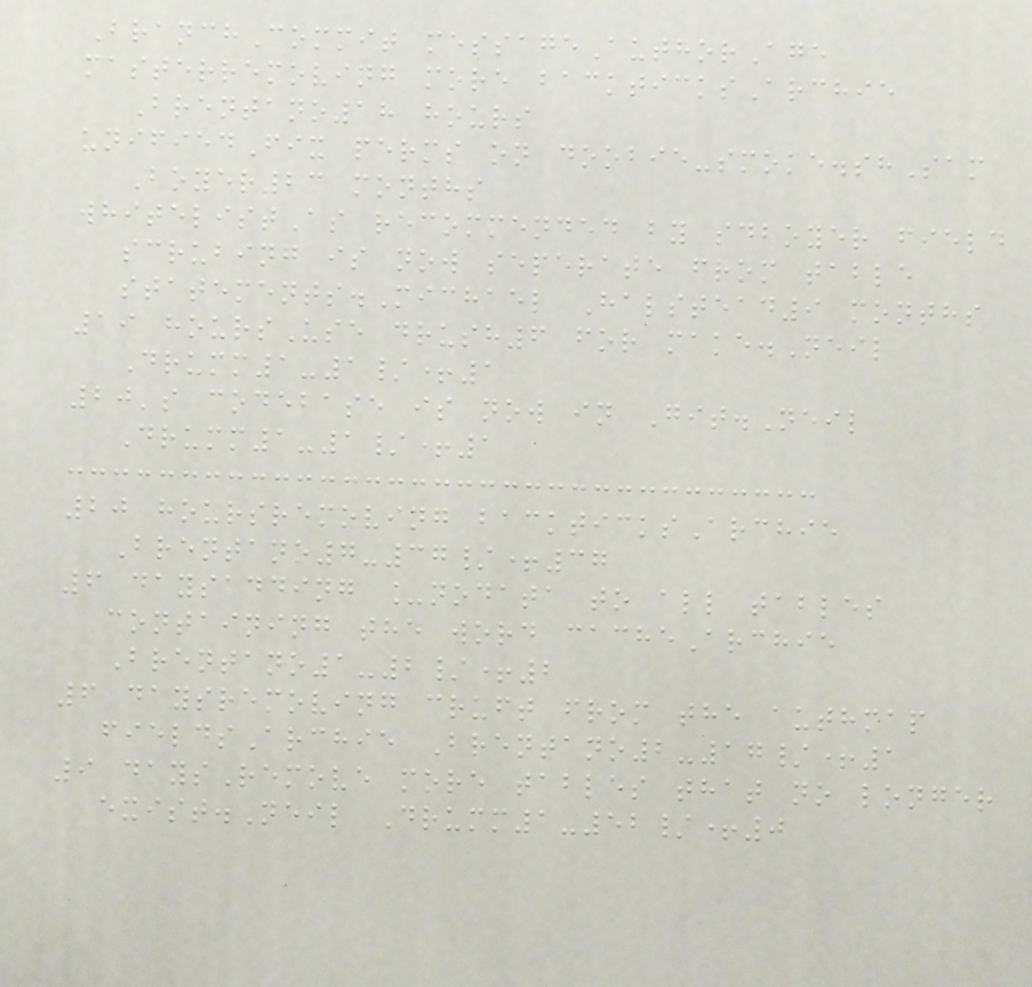BranchCommit messageAuthorAge
masterremoving more backticksArchie
Brentano18 hours
unifiedFix perms on doobie-smoke.shSam
Boyer23 months
whitelistAs recommended by sdboyer field
scrubing is now seperate from table
statements.Michael Halstead9 months
19 hoursUse drush6 for make.Neil
Drumm1-1/+1
20's codebase is now in Git.Neil
Drumm1-1/+1
20 hoursremoving backticksArchie
Brentano7-37/+37
6 daysadding _nodata to all tables
containing the word cacheArchie
Brentano1-2/+2
6 daysremoving cruft from the authmap
fieldsArchie Brentano2-17/+1
9 daysRemove more tables that no longer
exist.Neil Drumm1-52/+0
